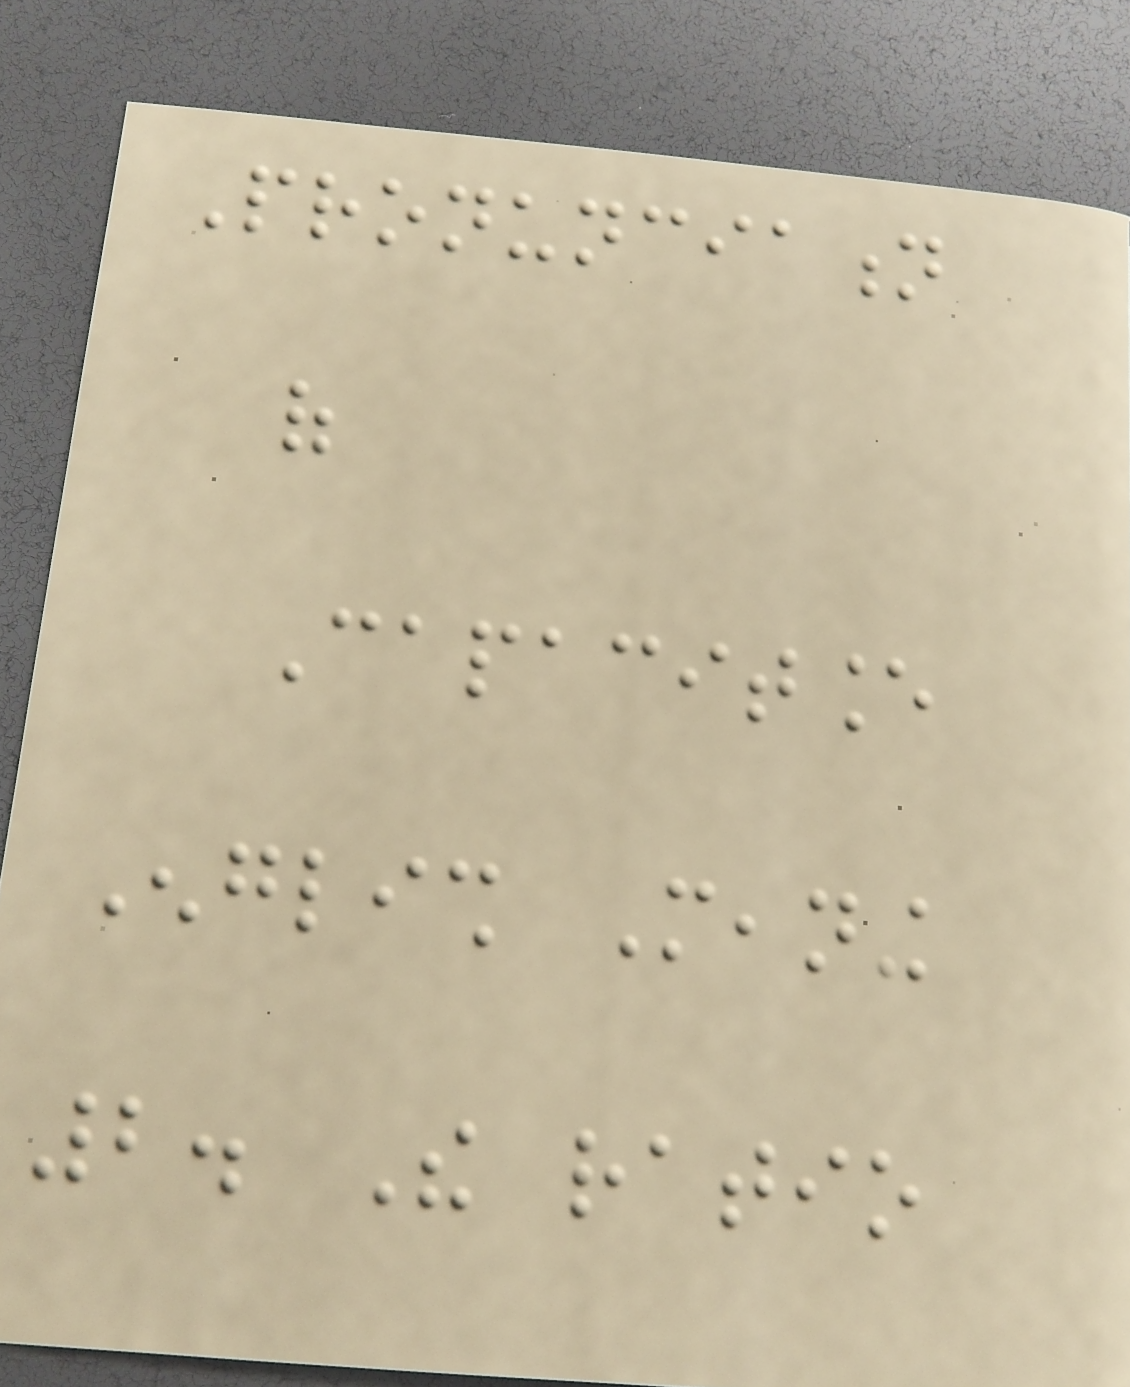Pronunciation
of
Capacitance
English Meaning
2. The ratio
